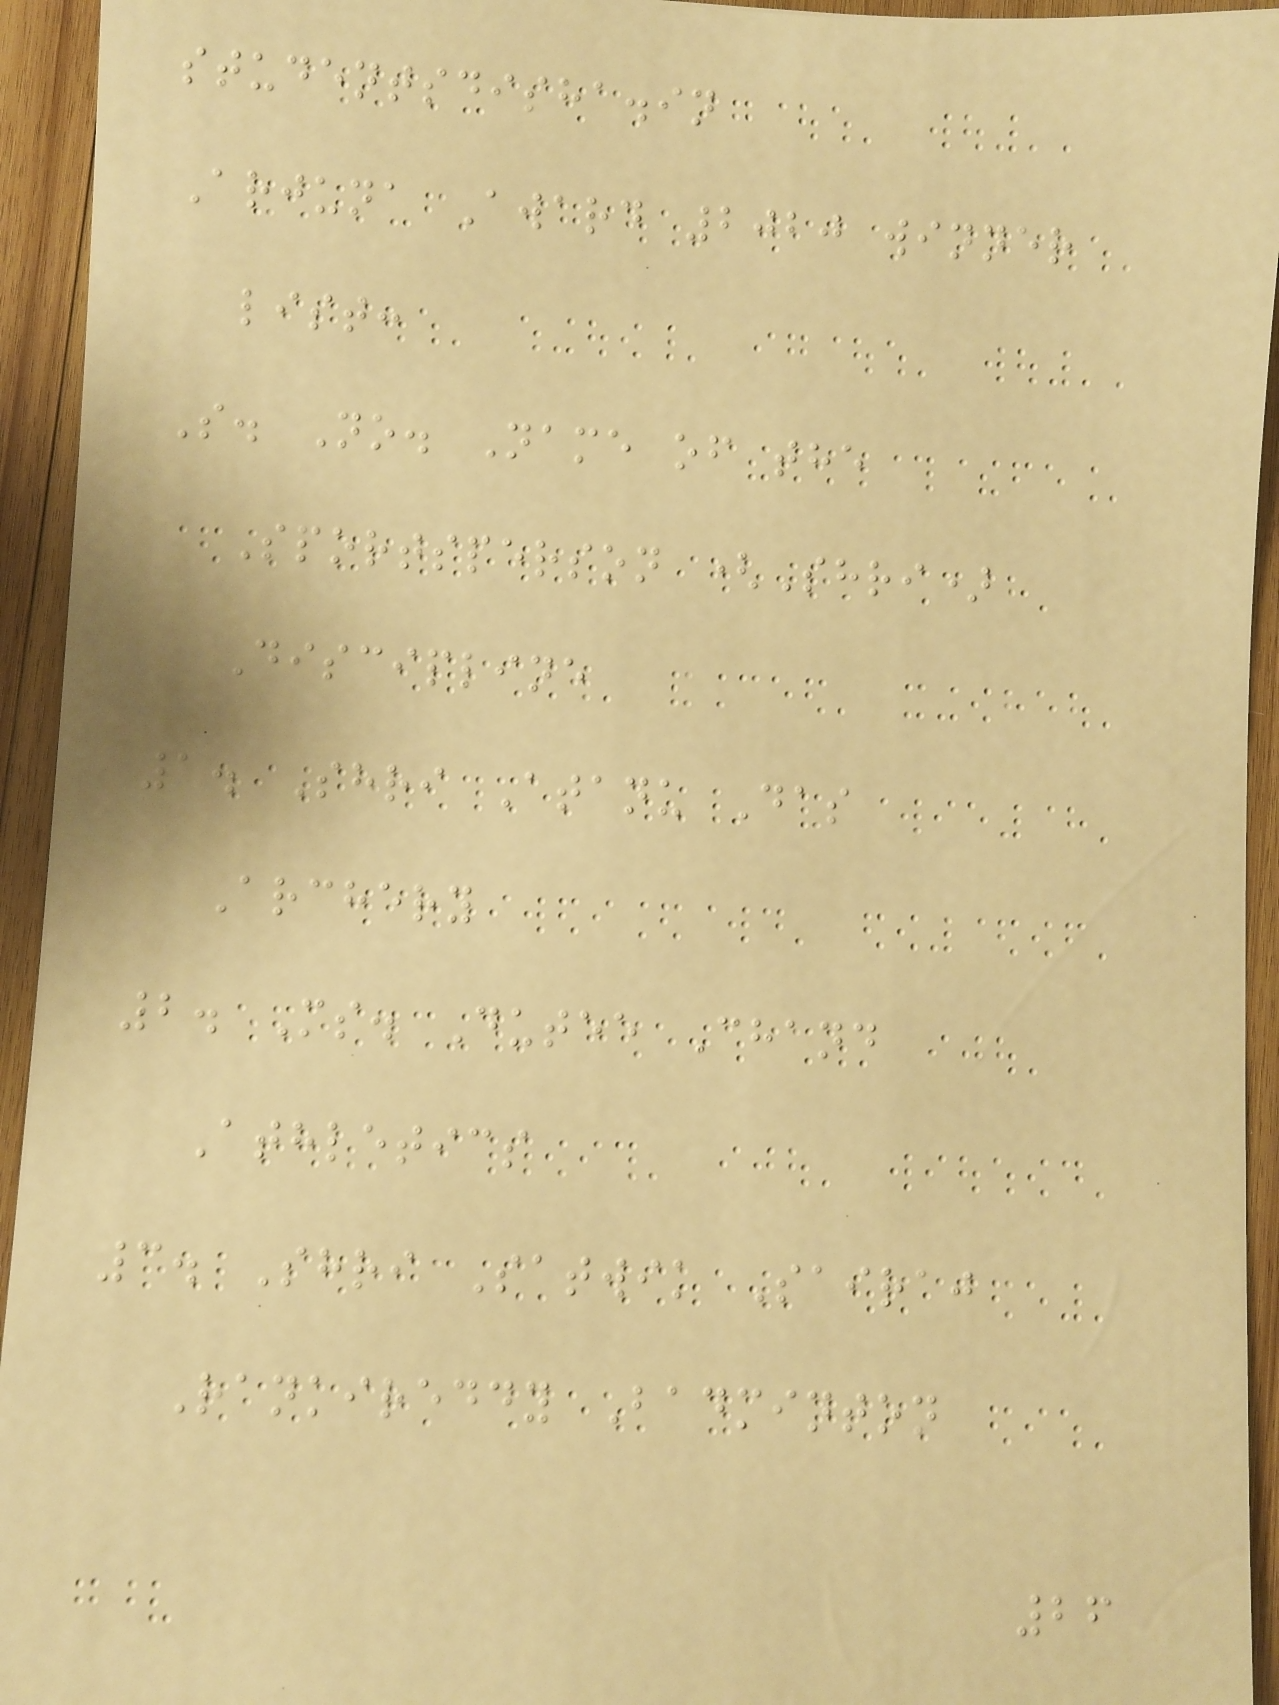studentsdisha.in
Arjuna Award 2020 winner
list:
S. No. Name of the
Sportsperson (Shri)
Discipline
1. Shri Atanu Das
Archery
2. Ms. Dutee Chand
Athletics
3. Shri Satwik Sairaj
Rankireddy Badminton
26
